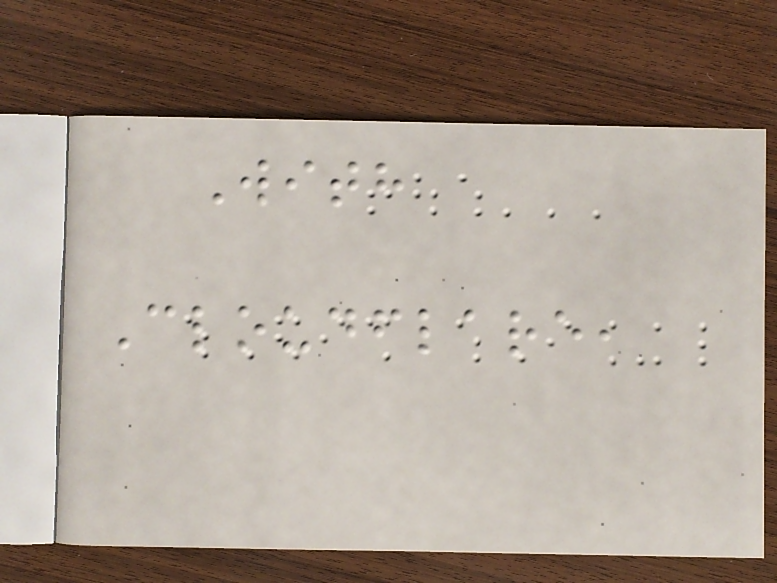With
Cloudflare,
